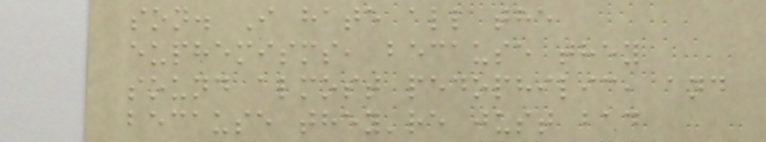son. I hate all the
euphemisms, because they
sound almost pedophilic, and
because they're just bad
